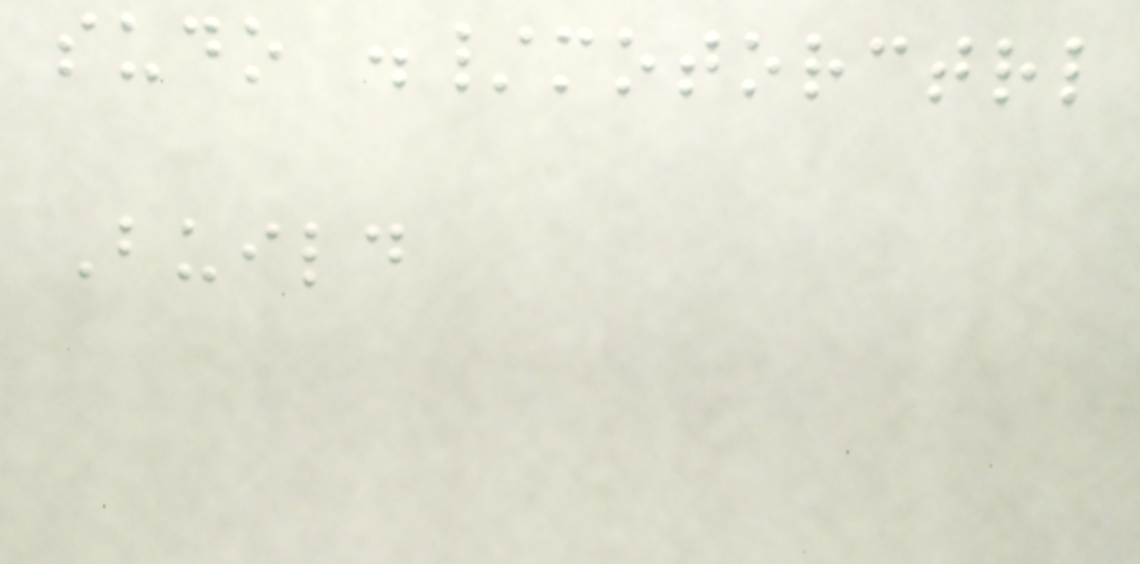sudo ./motorctrl
Build
